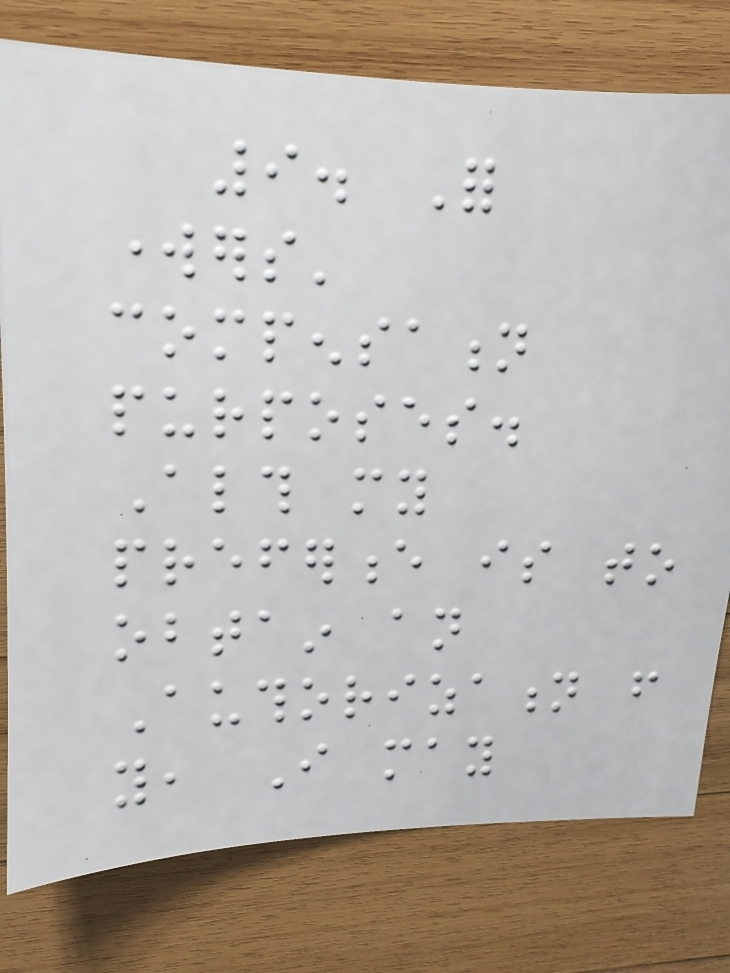9. For
workers'
compensation
purposes.
Although my
preference is to
obtain an
Authorization from
you, I may
